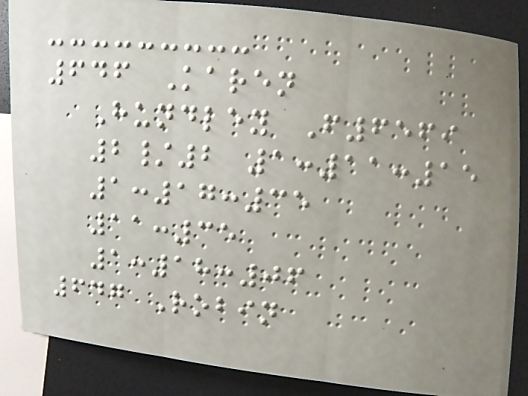646 Karen
Hundley F6569
2/2 1:11:15
1:17:35
11:35
1:18:06
647 Robin
